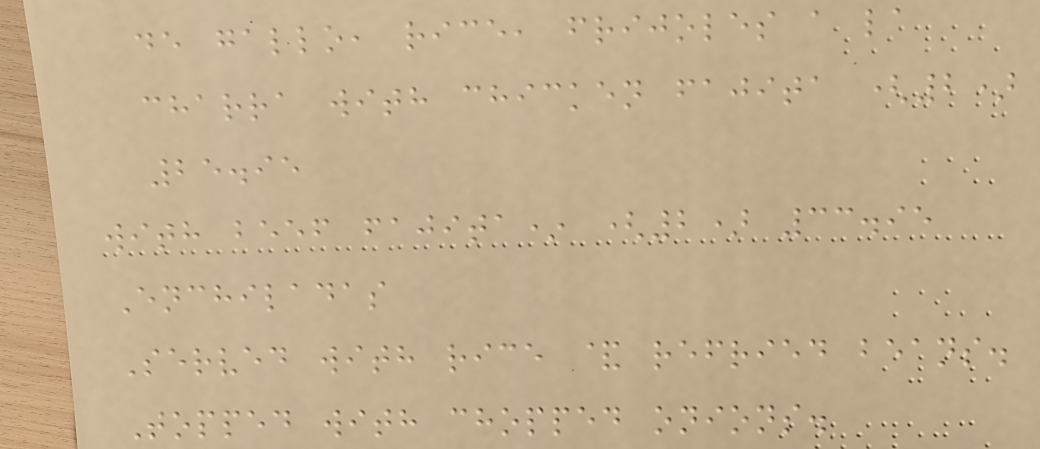de gallo, rice, frijoles a la
charra with chicken fajita (2)
25.95
with beef fajita* (2) 33.95
Enchiladas
Served with rice & refried beans.
Topped with chopped onions.
